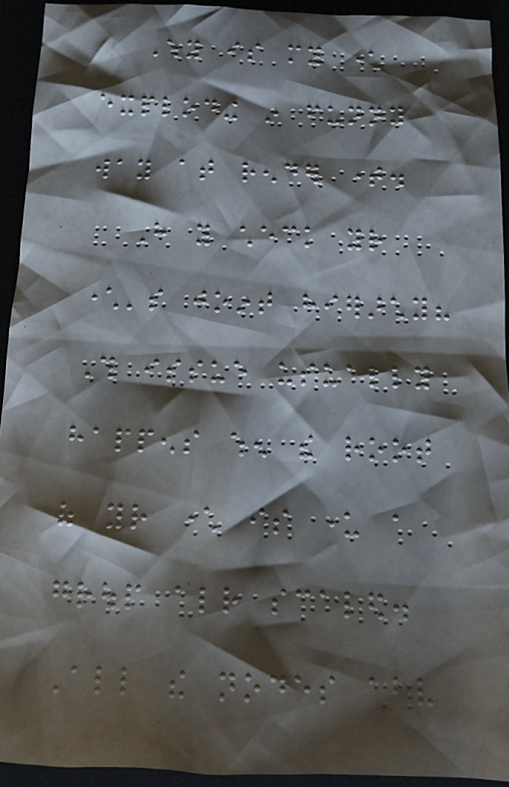Why is my character
exploding in funny
way at render time.
Have you check your
character's joint hierarchy?
This issue usually
happens when the root
of your character is under a
group already scaled.
All the nodes above
